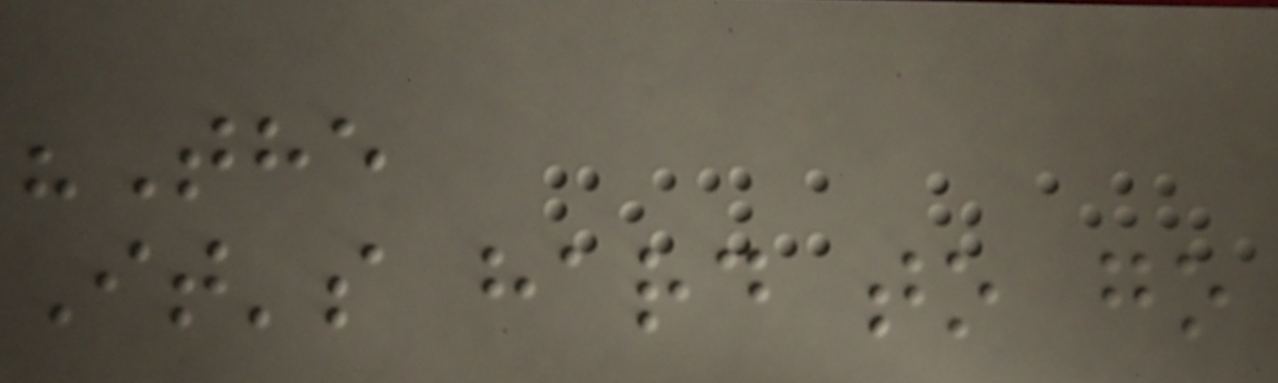"The
It's hard to go
